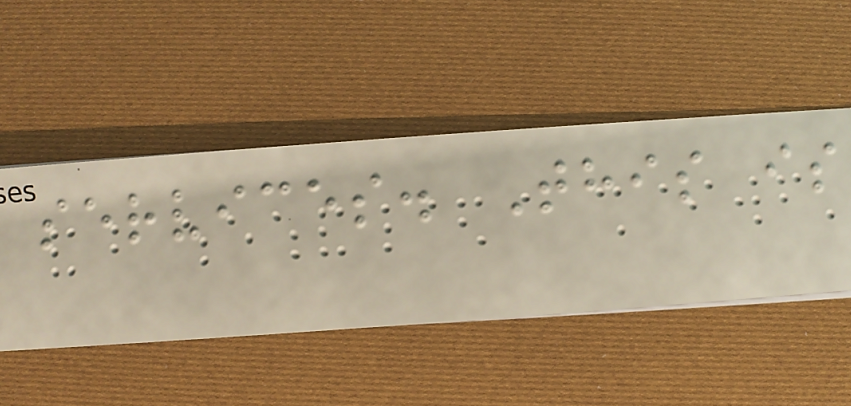services. This is
